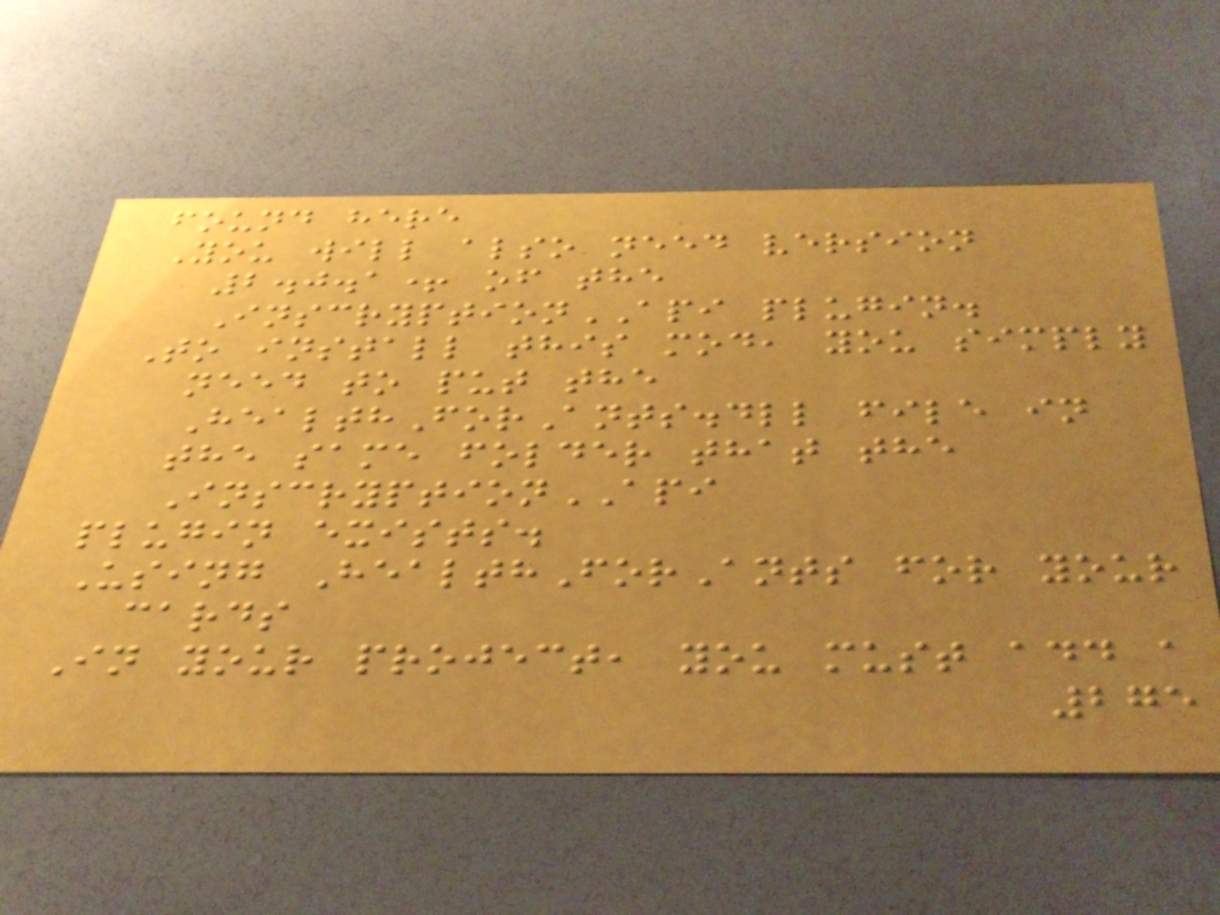found here
You will also need version
2.0.1+ of the
InscryptionAPI plugin.
To install this mod, you simply
need to put the
HealthForAnts.dll file in
the same folder that the
InscryptionAPI
plugin exists.
Using HealthForAnts for your
cards
In your project, you must add a
275
